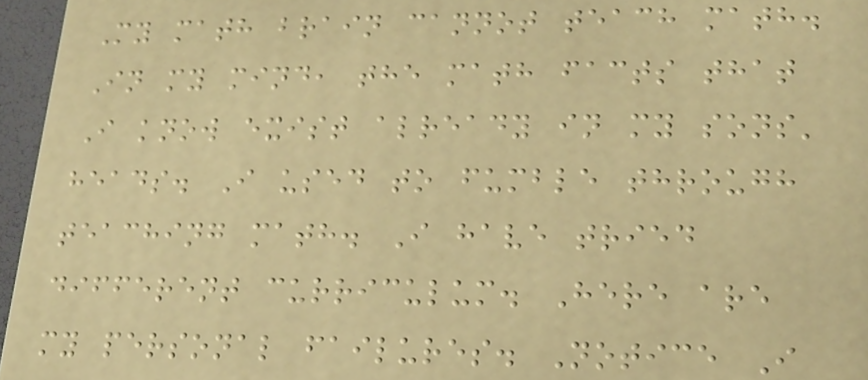My math brain cannot teach math.
In my mind, the math facts that
I know exist already in my sons'
heads. I used to fumble through
teaching math. I have tried
different curriculum. Here are
my personal failures. Notice I
